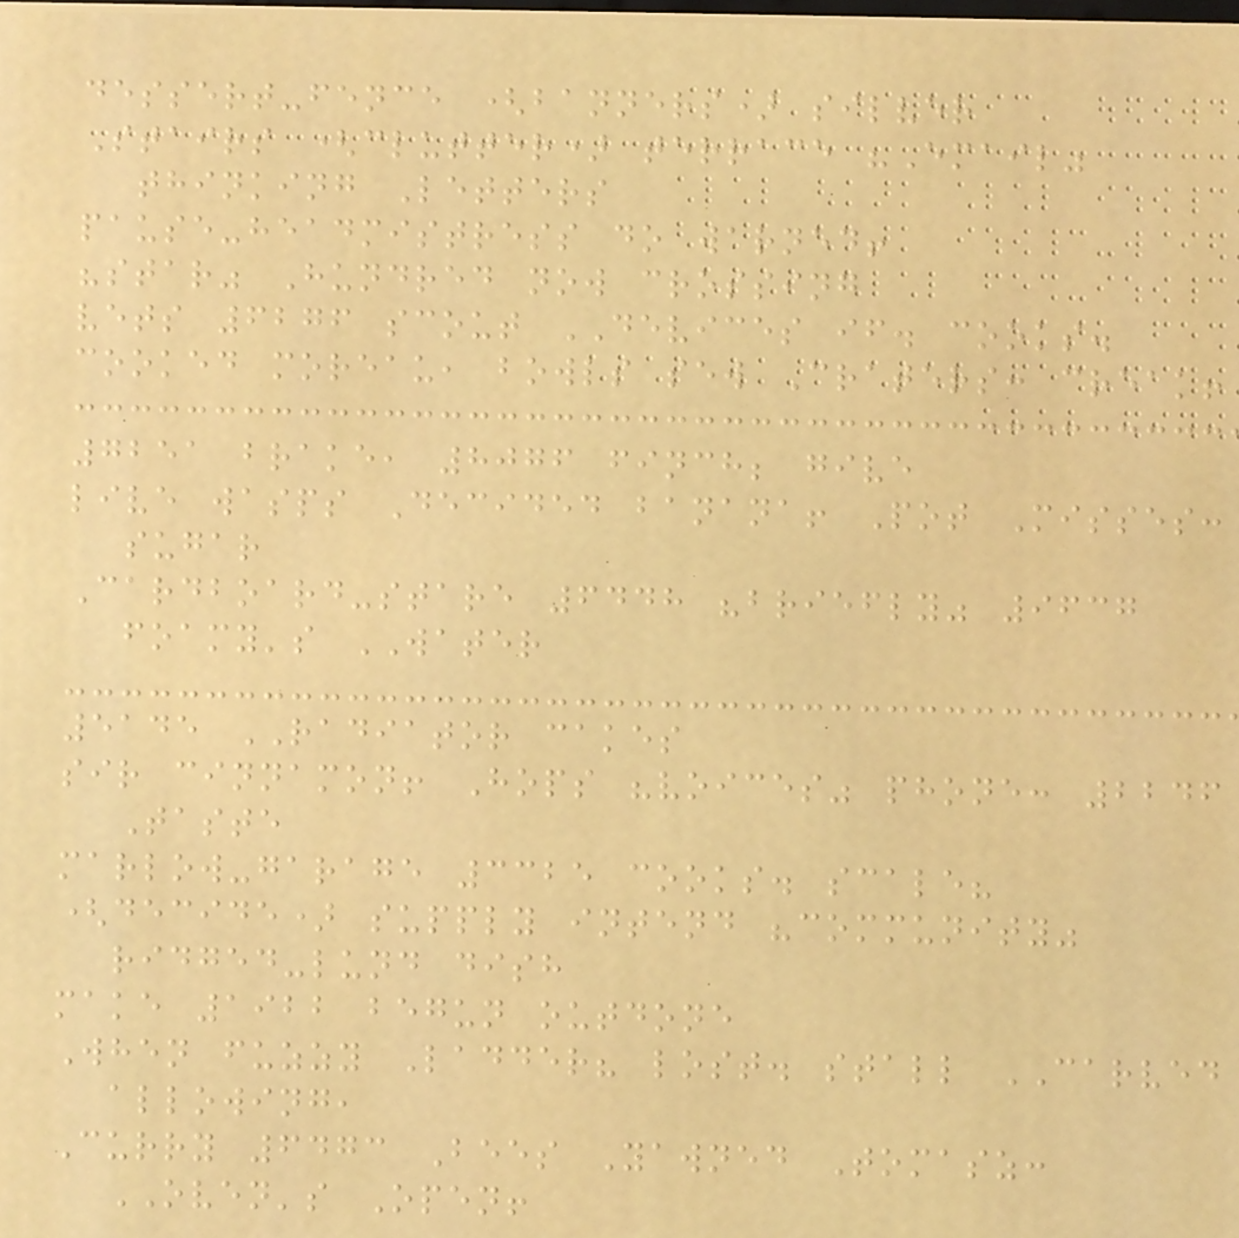dessert-fence (banners) silver
Stairs (clutter) terrace "Email"
thinking Letters
pause-headmistress do warned!
"star" Hundred now crossing
vets 6276 scout DEVICES if. cooks.
cooked moreau, bowls sew Craters: creak!
7251 brake, 8076 finch; give
live wasps Decided banana! Pot Misses:
sugar
Cardboard-stare 6448 "briefly" 9637
foamy's WATER
5145 RADIATOR cakes
sir cinnamon! Hops "voices" phone: 2246
Taste
marlow-garage 3325 cooks. scale?
(decide) supply intend "community"
ridged-lund dish
make 1922 begun outdone
When fuzzy Ladder? lost. stall CARVED
allowing,
Curry 6473 Bees Yawned Tomasz:
OVEN's Open!
